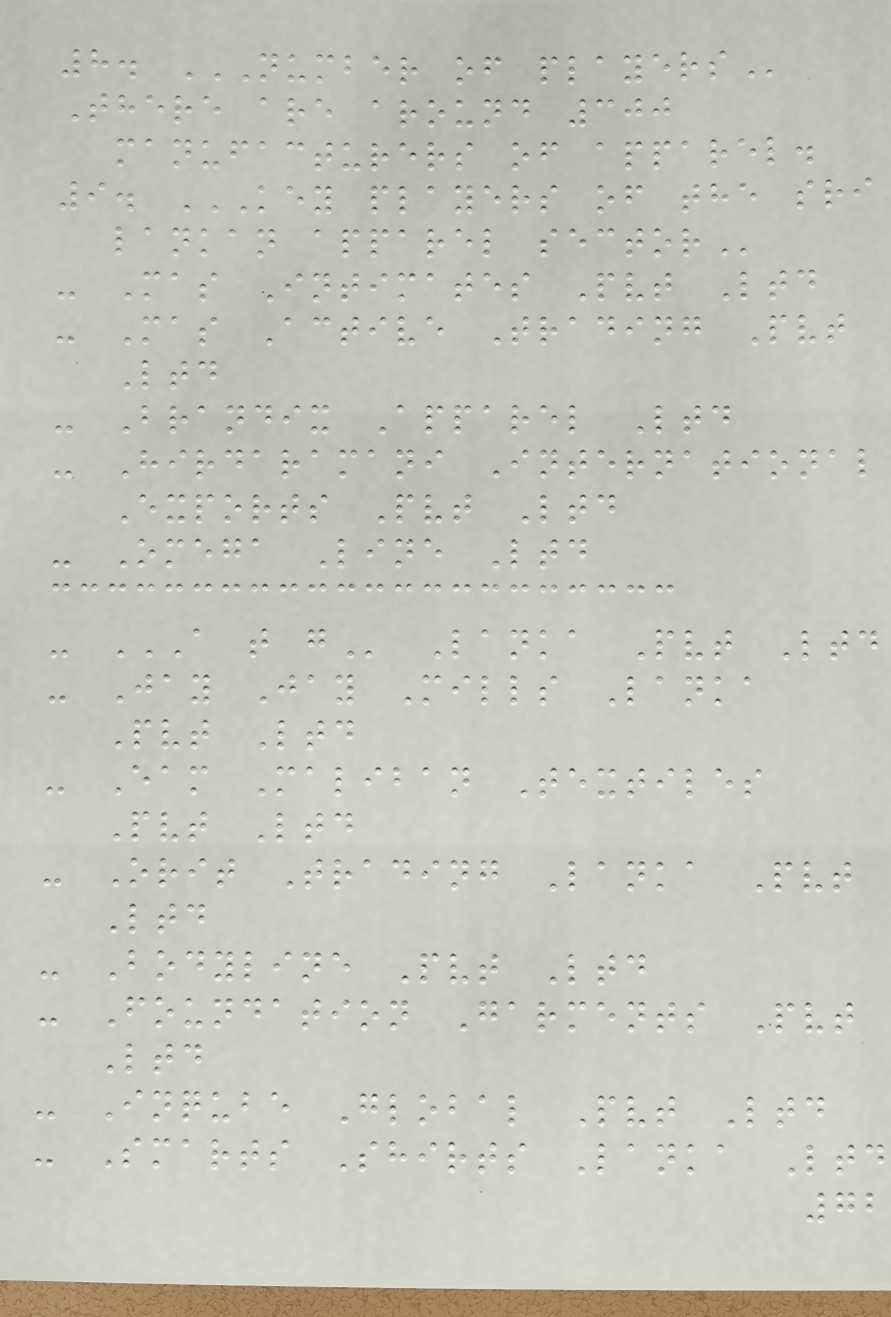8. NUMBER OF PLAYERS
There are around 300
manufacturers of apparel.
9. KEY PLAYERS OF THE SRI
LANKAN APPAREL SECTOR
- Mas Intimates Pvt Ltd
- Mas Active Trading Pvt
Ltd
- Brandix Apparel Ltd
- Hirdaramani International
Exports Pvt Ltd
- Omega Line Ltd
- A T G Lanka Pvt Ltd
- Jay Jay Mills Lanka
Pvt Ltd
- Eam Maliban Textiles
Pvt Ltd
- Orit Trading Lanka Pvt
Ltd
- Bodyline Pvt Ltd
- Foundation Garments Pvt
Ltd
- Inqube Global Pvt Ltd
- Smarts Shirts Lanka Ltd
72
